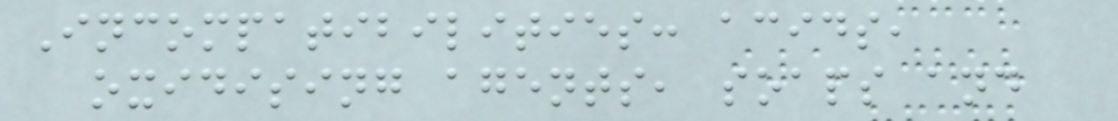Incompatibilities: acids,
oxidising agents, soaps and
